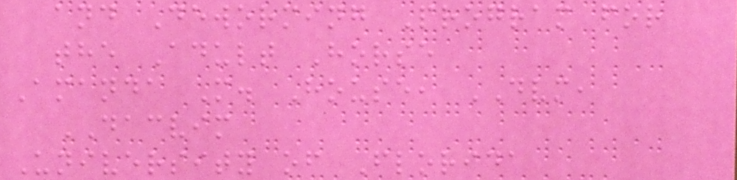and Deworming Program for
the Adult Horse
Amanda M. House, DVM,
DACVIM
University of Florida
